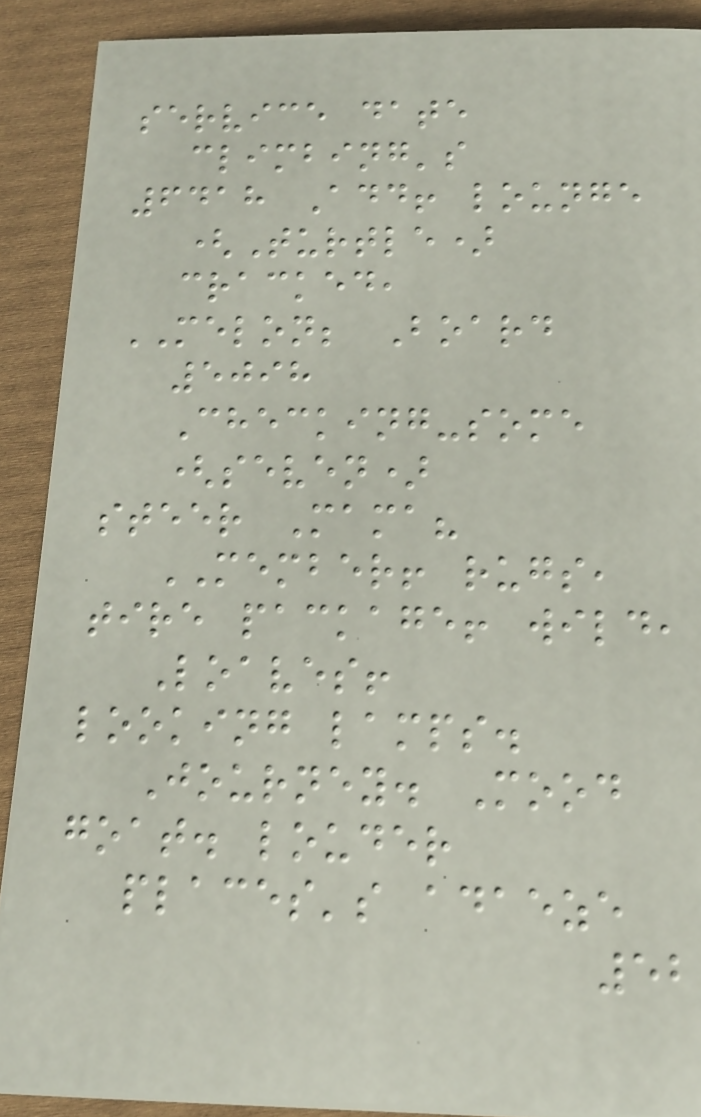service date
climbing's
6418 Add! lounge
(Turtle)
cracked,
MELON; Board
5098
Checking-some
(seven)
steer Mama?
MEMBER! rugs,
tire package! wild,
Loaves!
looking lamps.
Journey. Mood
goat. louder
places's adaeze
52
